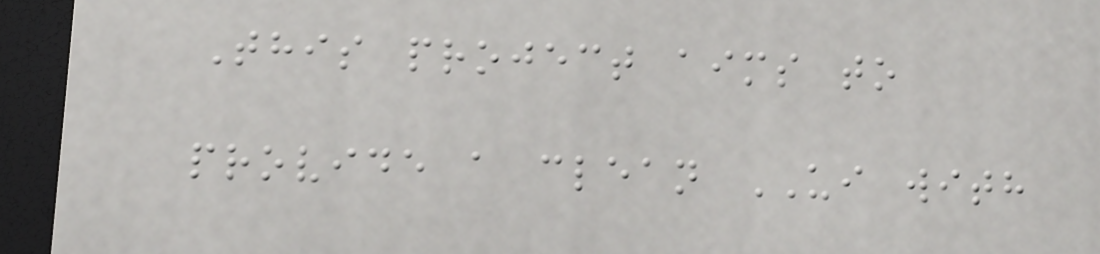This project aims to
provide a clean UI with
